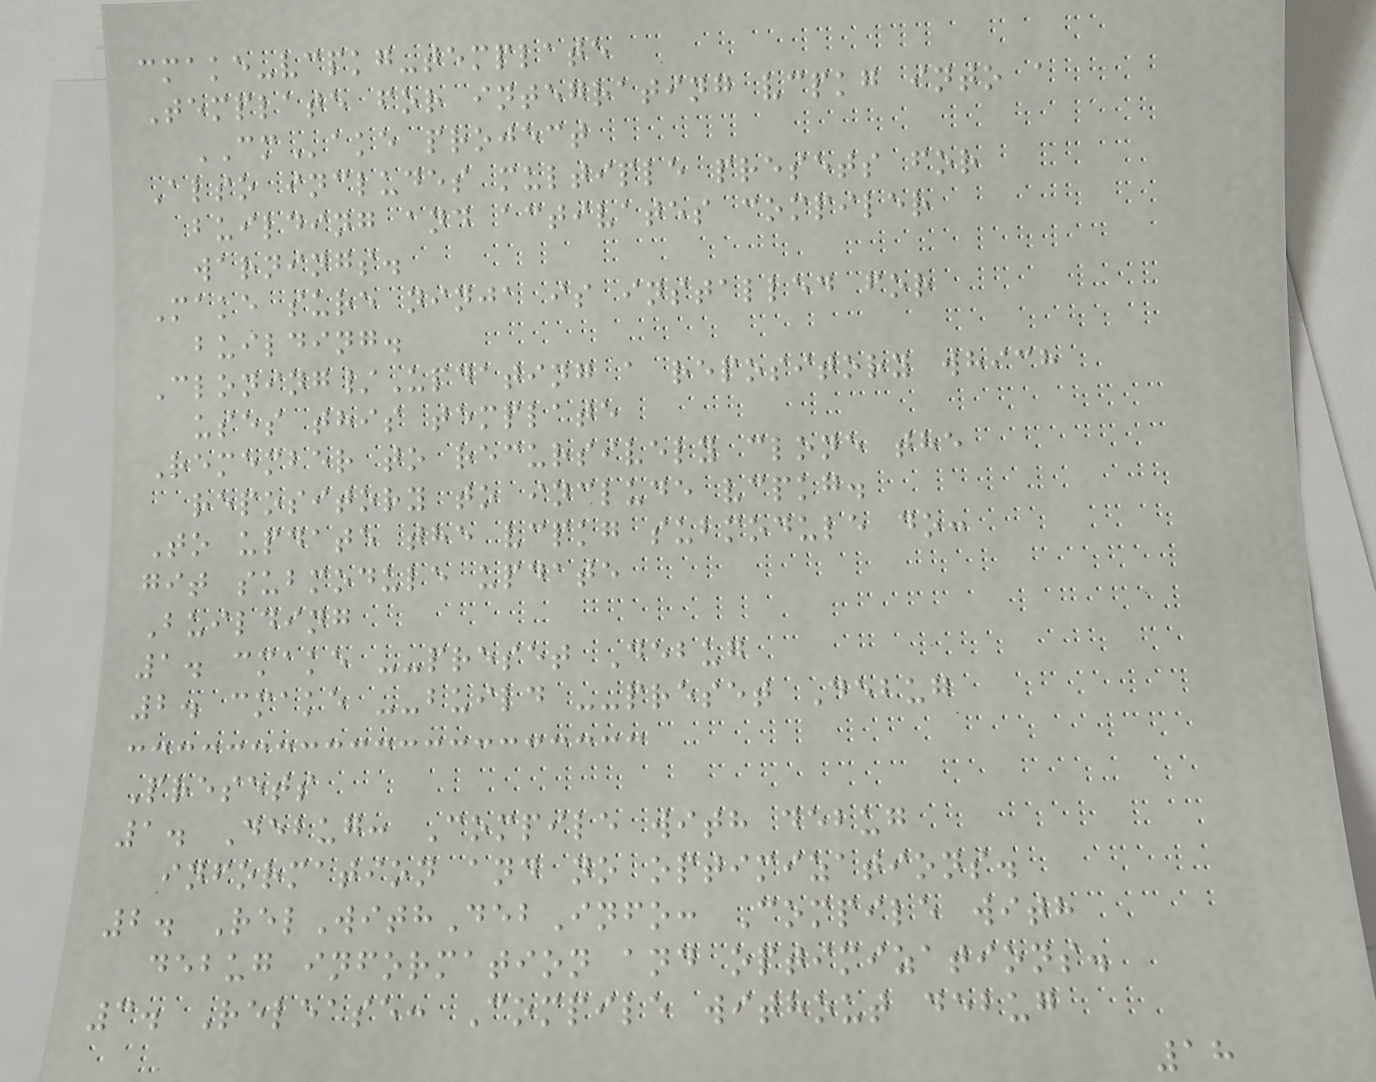cmake-vcpkg-template
Template for integrating vcpkg into a
CMake project
Also includes multiple presets for
building and activates compiler
warnings.
Make sure ninja is installed for
building.
Cloning/Updating a repository which
uses this template
Remember to recursively clone the
repository to include vcpkg.
To update the vcpkg submodule do:
git submodule update
Building
1. cmake --preset Debug
2. cmake --build --preset Debug
Presets
1. Debug: Compile with debug
information and no optimizations.
2. RelWithDebInfo: Compile with
debug information and optimizations.
3. Release: Compile without debug
18
